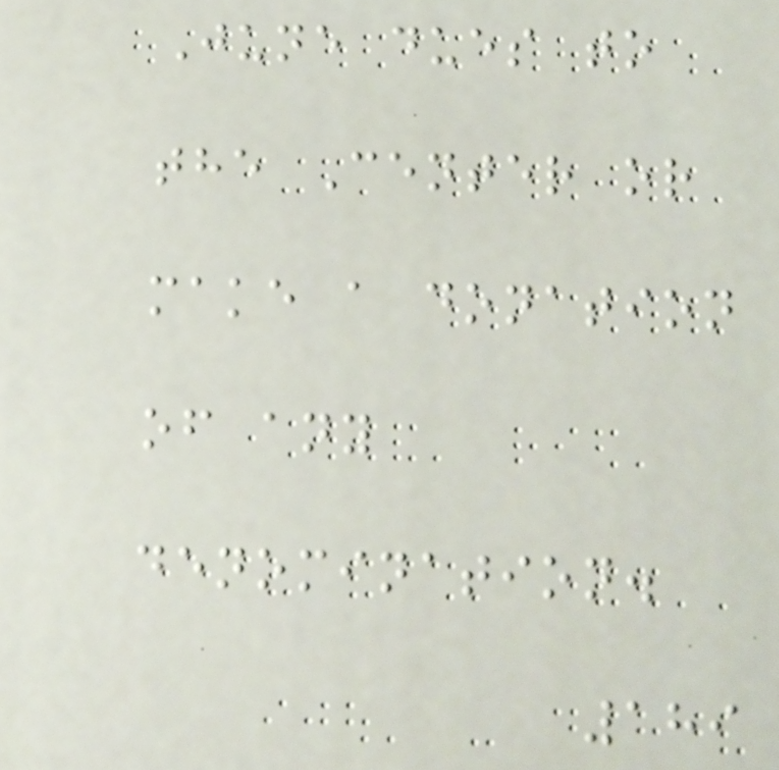June dues to
the Center or
make a donation
of any
denomination.
189
